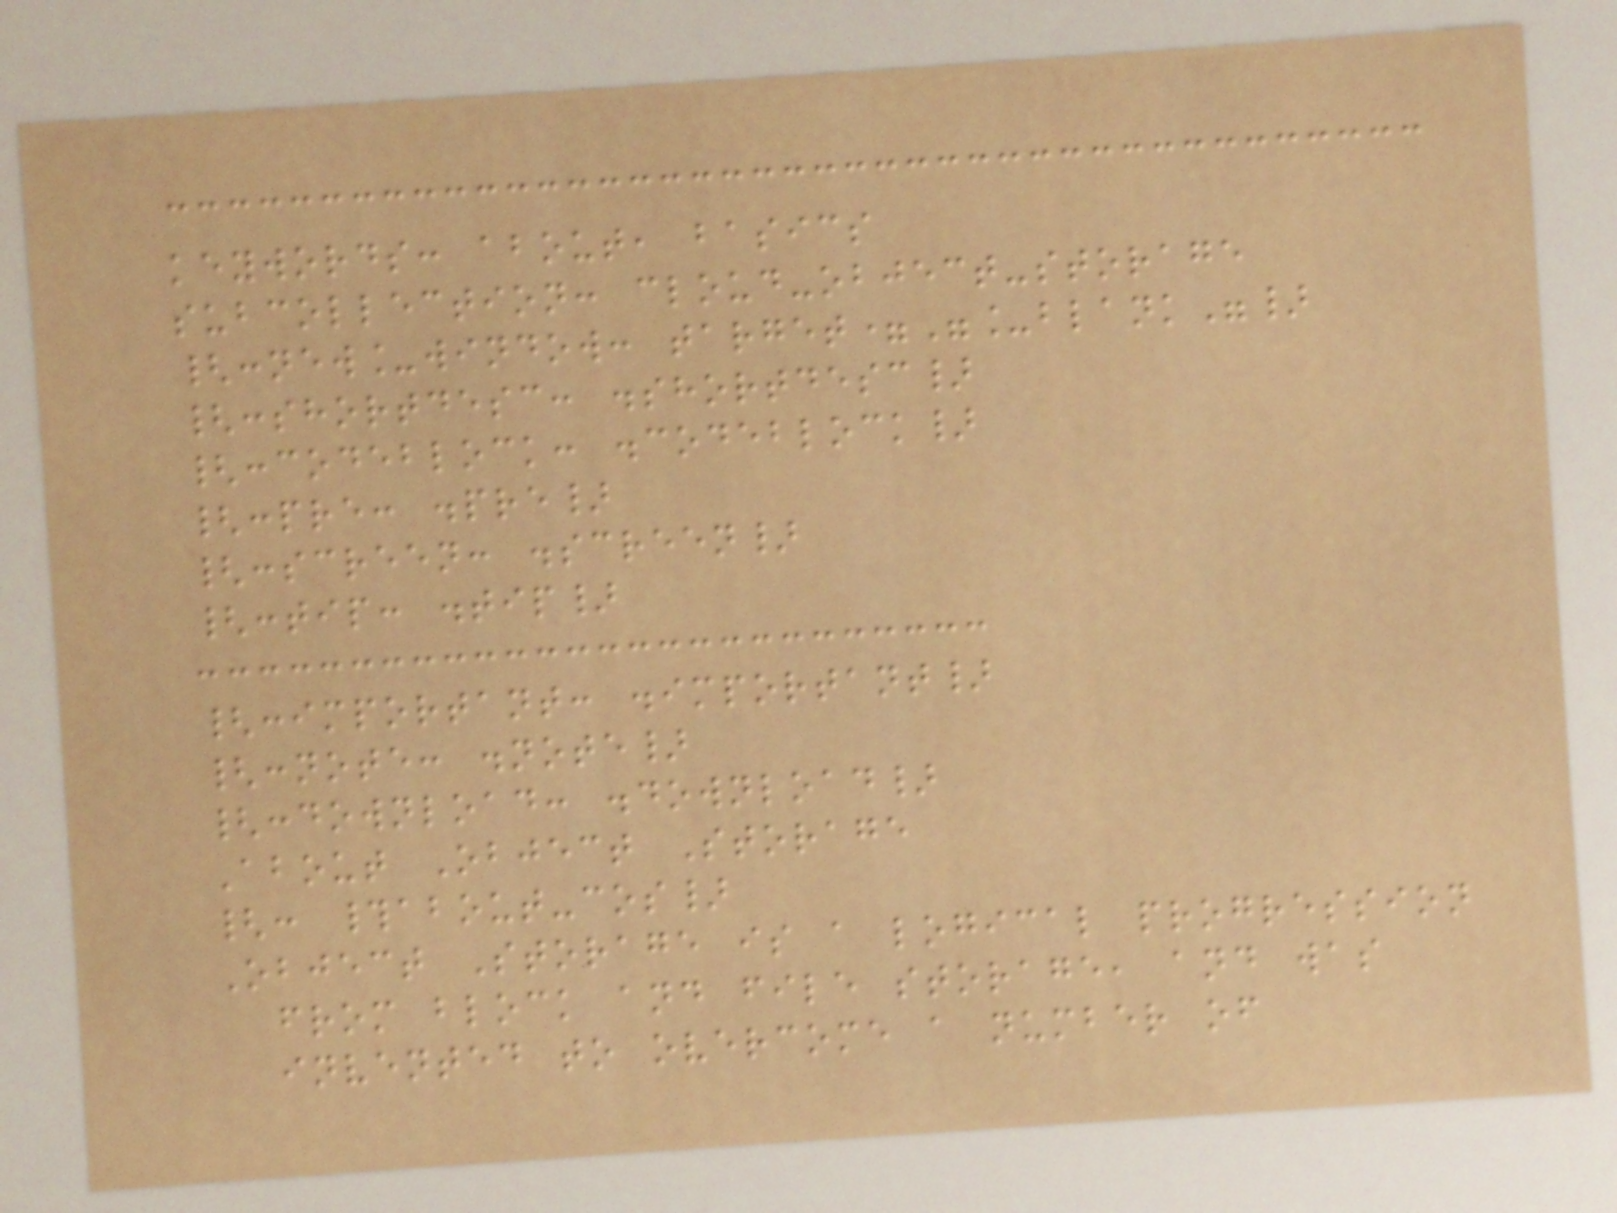keywords: about, basics
subcollection: cloud-object-storage
{:new_window: target="_blank"}
{:shortdesc: .shortdesc}
{:codeblock: .codeblock}
{:pre: .pre}
{:screen: .screen}
{:tip: .tip}
{:important: .important}
{:note: .note}
{:download: .download}
About Object Storage
{: #about-cos}
Object Storage is a logical progression
from block and file storage, and was
invented to overcome a number of
